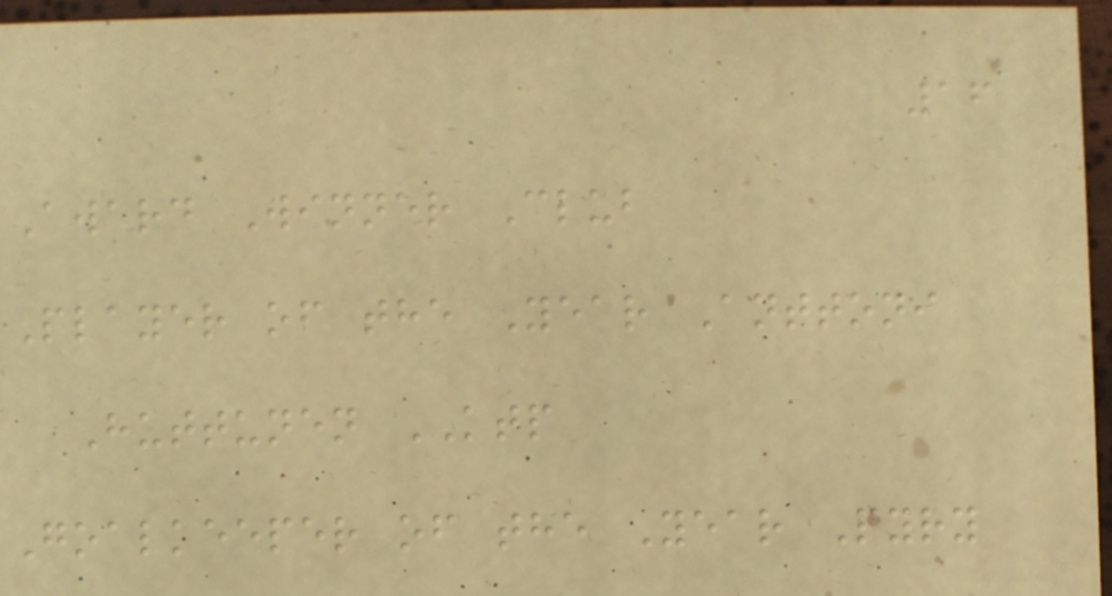16
Award Winner Club
Player of the Year Anttoni
Huttunen KTP
Goalkeeper of the Year Pyry
